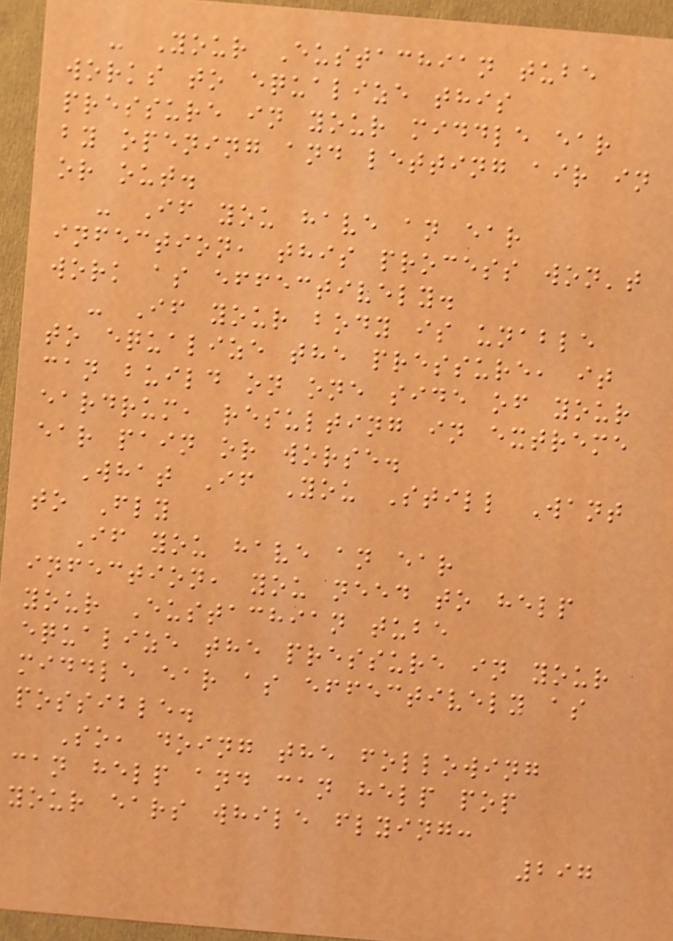- Your Eustachian tube
works to equalize this
pressure in your middle ear
by opening and letting air in
or out.
- If you have an ear
infection, this process won't
work as effectively.
- If your body is unable
to equalize the pressure, it
can build on one side of your
eardrum, resulting in extreme
ear pain or worse.
What If You Still Want
to Fly
If you have an ear
infection, you need to help
your Eustachian tube
equalize the pressure in your
middle ear as effectively as
possible.
So, doing the following
can help and can help pop
your ears while flying:
297
